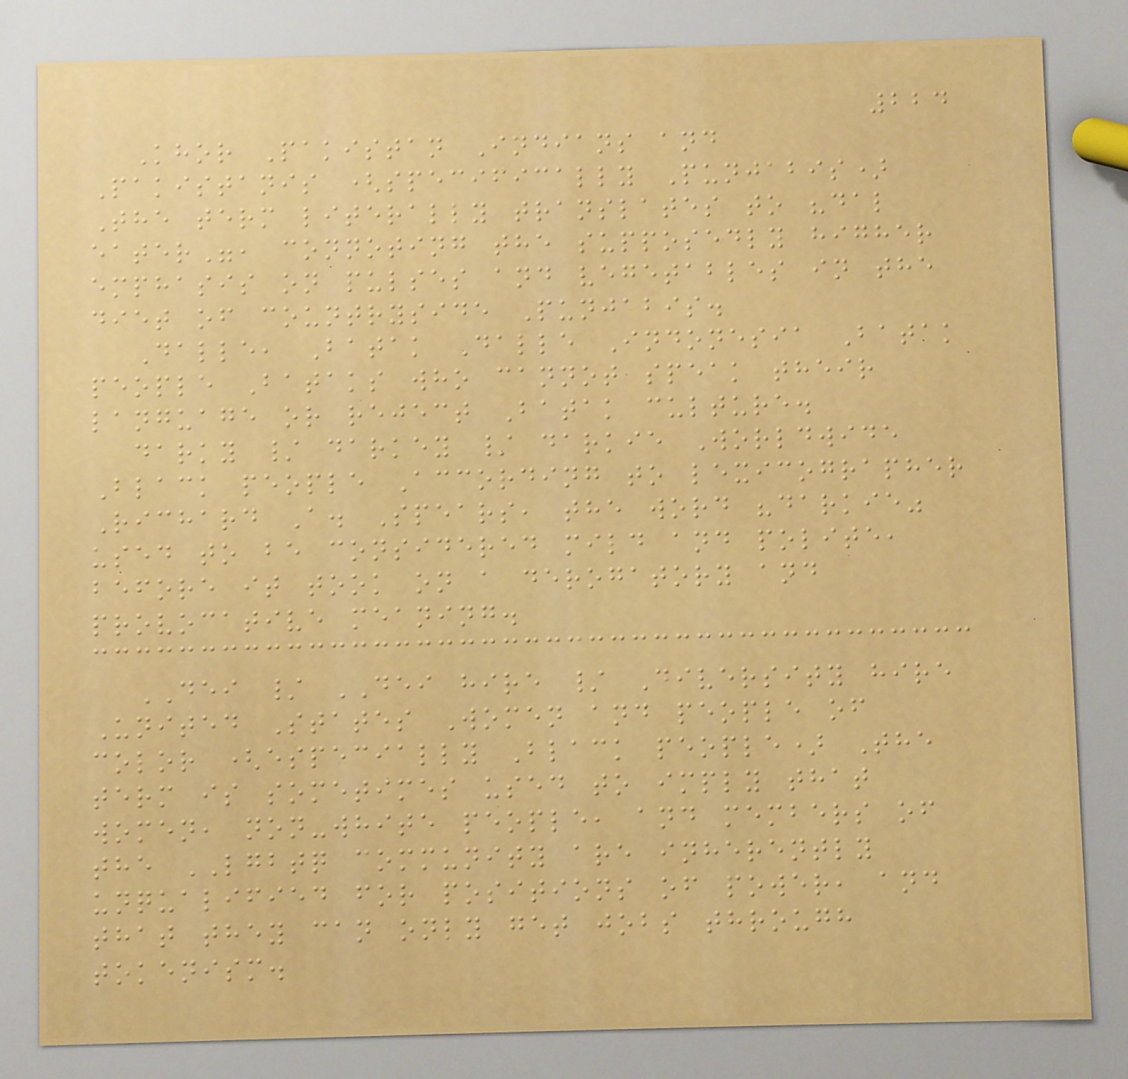224
Khor Pakistan Indians and
Pakistanis (specifically Punjabis)
The term literally translates to "dal
eater", connoting the supposedly higher
emphasis on pulses and vegetables in the
diet of countryside Punjabis.
Dalle, Batak Dalle Indonesia Batak
people Bataks who cannot speak their
language or reject Batak culture.
darky / darkey / darkie Worldwide
Black people According to lexicographer
Richard A. Spears, the word "darkie"
used to be considered mild and polite,
before it took on a derogatory and
provocative meaning.
DEI / DEI hire / Diversity hire
United States Women and people of
color (especially Black people) The
term is sometimes used to imply that
women, non-white people, and members of
the LGBTQ community are inherently
unqualified for positions of power, and
that they can only get jobs through
tokenism.
